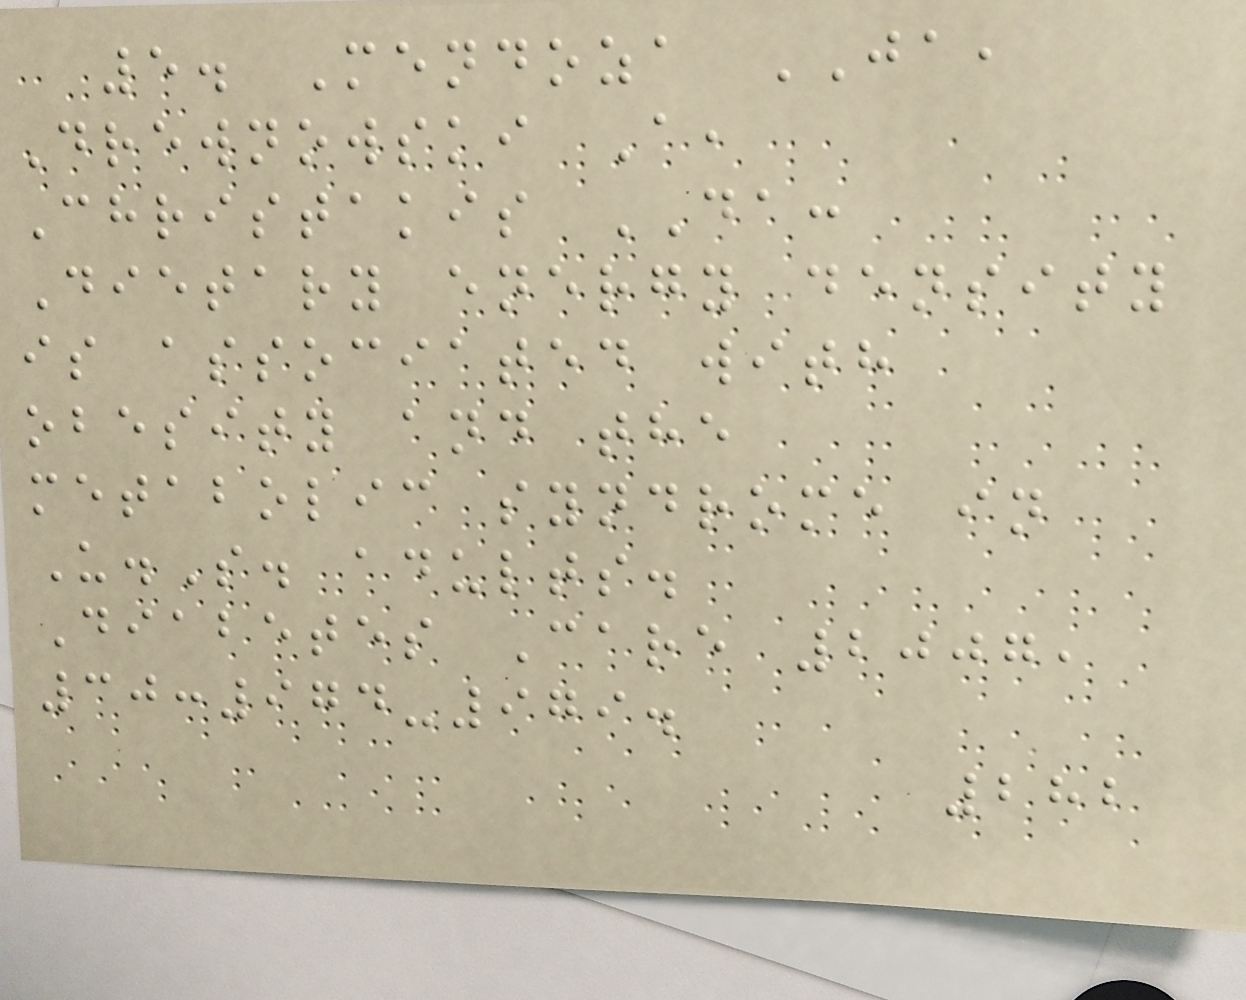5. Mendoza JA,
Drewnowski A,
Christakis DA:
Dietary energy density
is associated with
obesity and the
metabolic syndrome in
U.S. adults.
Diabetes Care 2007,
30:974-979.
282
